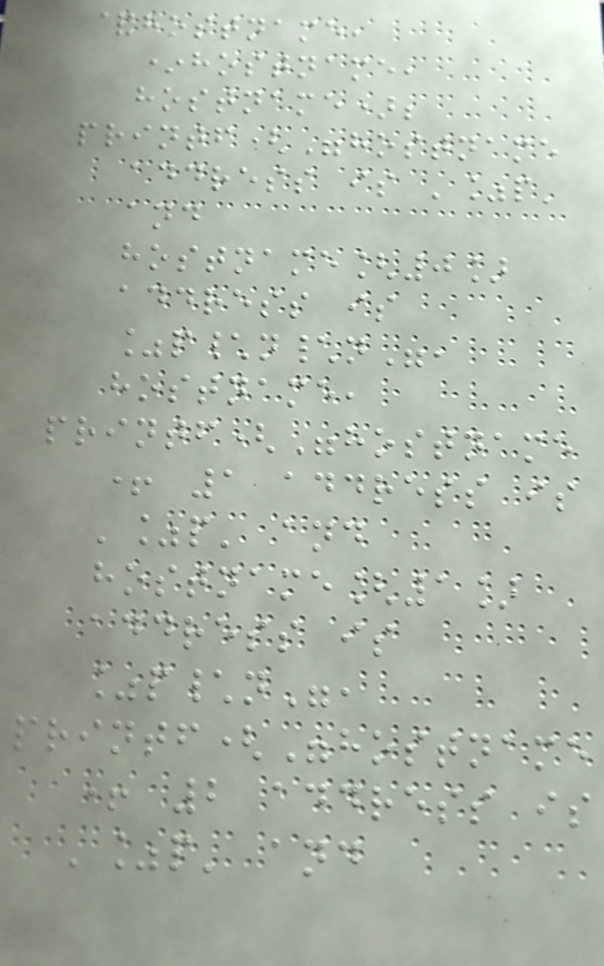&hostname,
*hostname,
hostname);
printf("hostname
address is '%p'
and
hostname[0]
address is
%p\n\n",
hostname,
printf("hostname
+ 1 address is
'%p' and
hostname[1]
address is
%p\n",
printf("hostname
+ 2 address is
'%p' and
